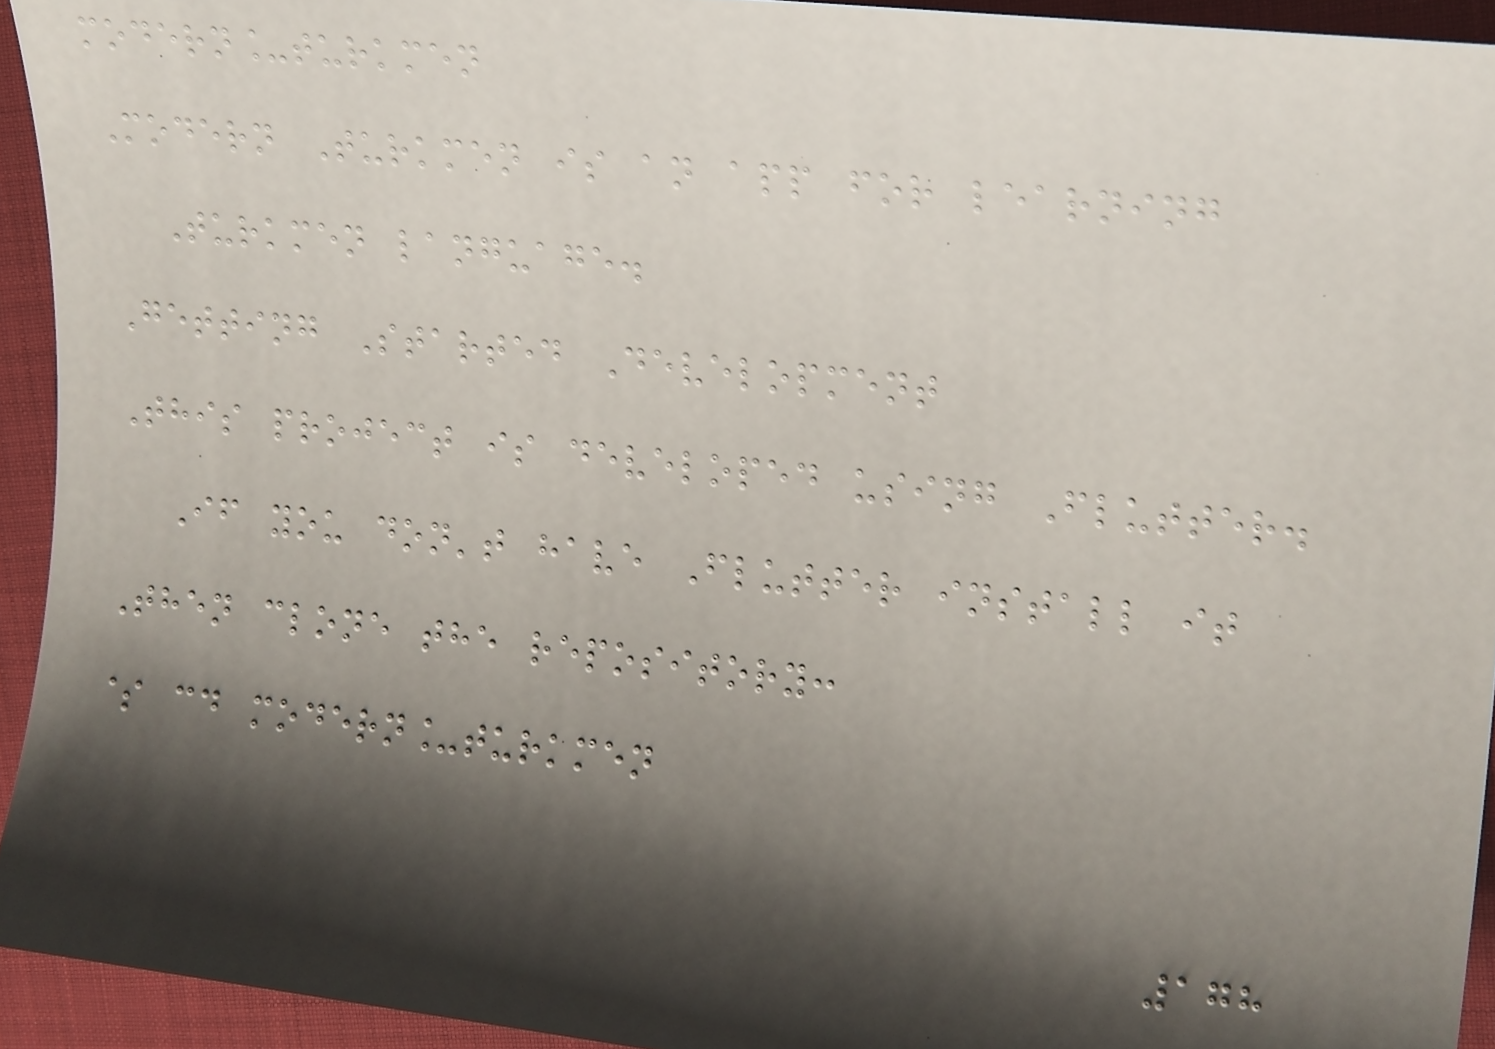modern_turkmen
Modern Turkmen is an app for learning
Turkmen language.
Getting Started Development
This project is developed using Flutter.
If you don't have Flutter install it
Then clone the repository:
$ cd modern_turkmen
178
